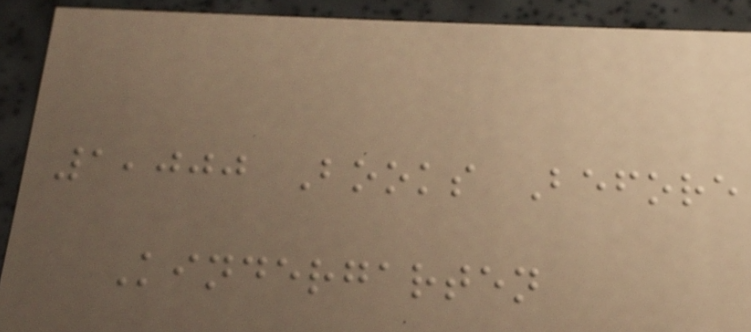1,000 Books Before
Kindergarten
